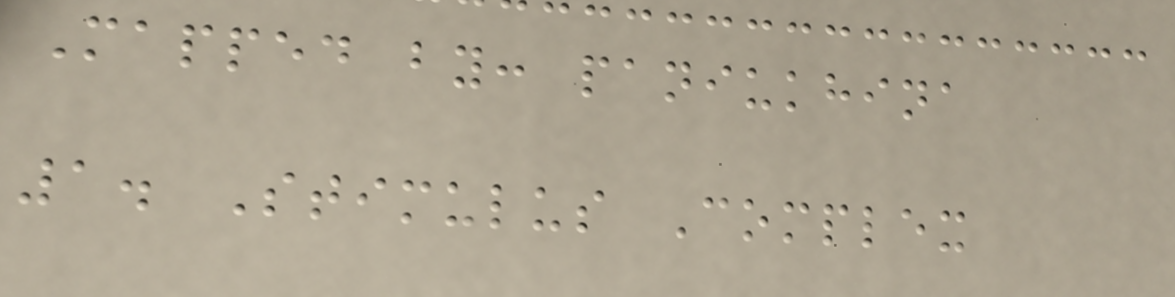Mapped by: paniukhina
1. Stimulus Complex
